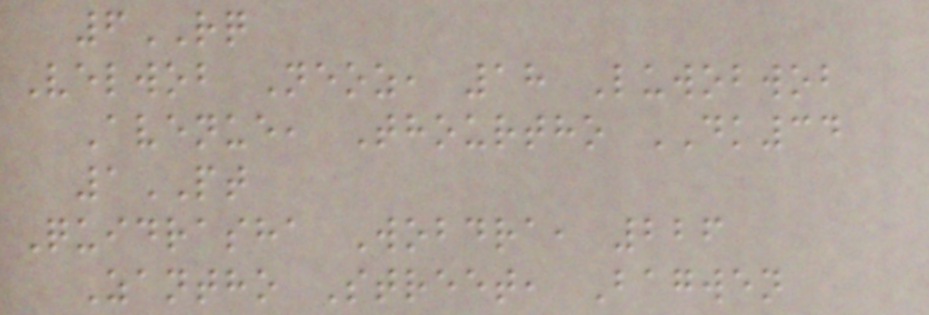6RQ
Velwob Neoz, 18 Luwobwob
Avenue, Thourtho DK34
1PT
Quidrasha Wobdra, 226
Zantho Street, Bagwen
